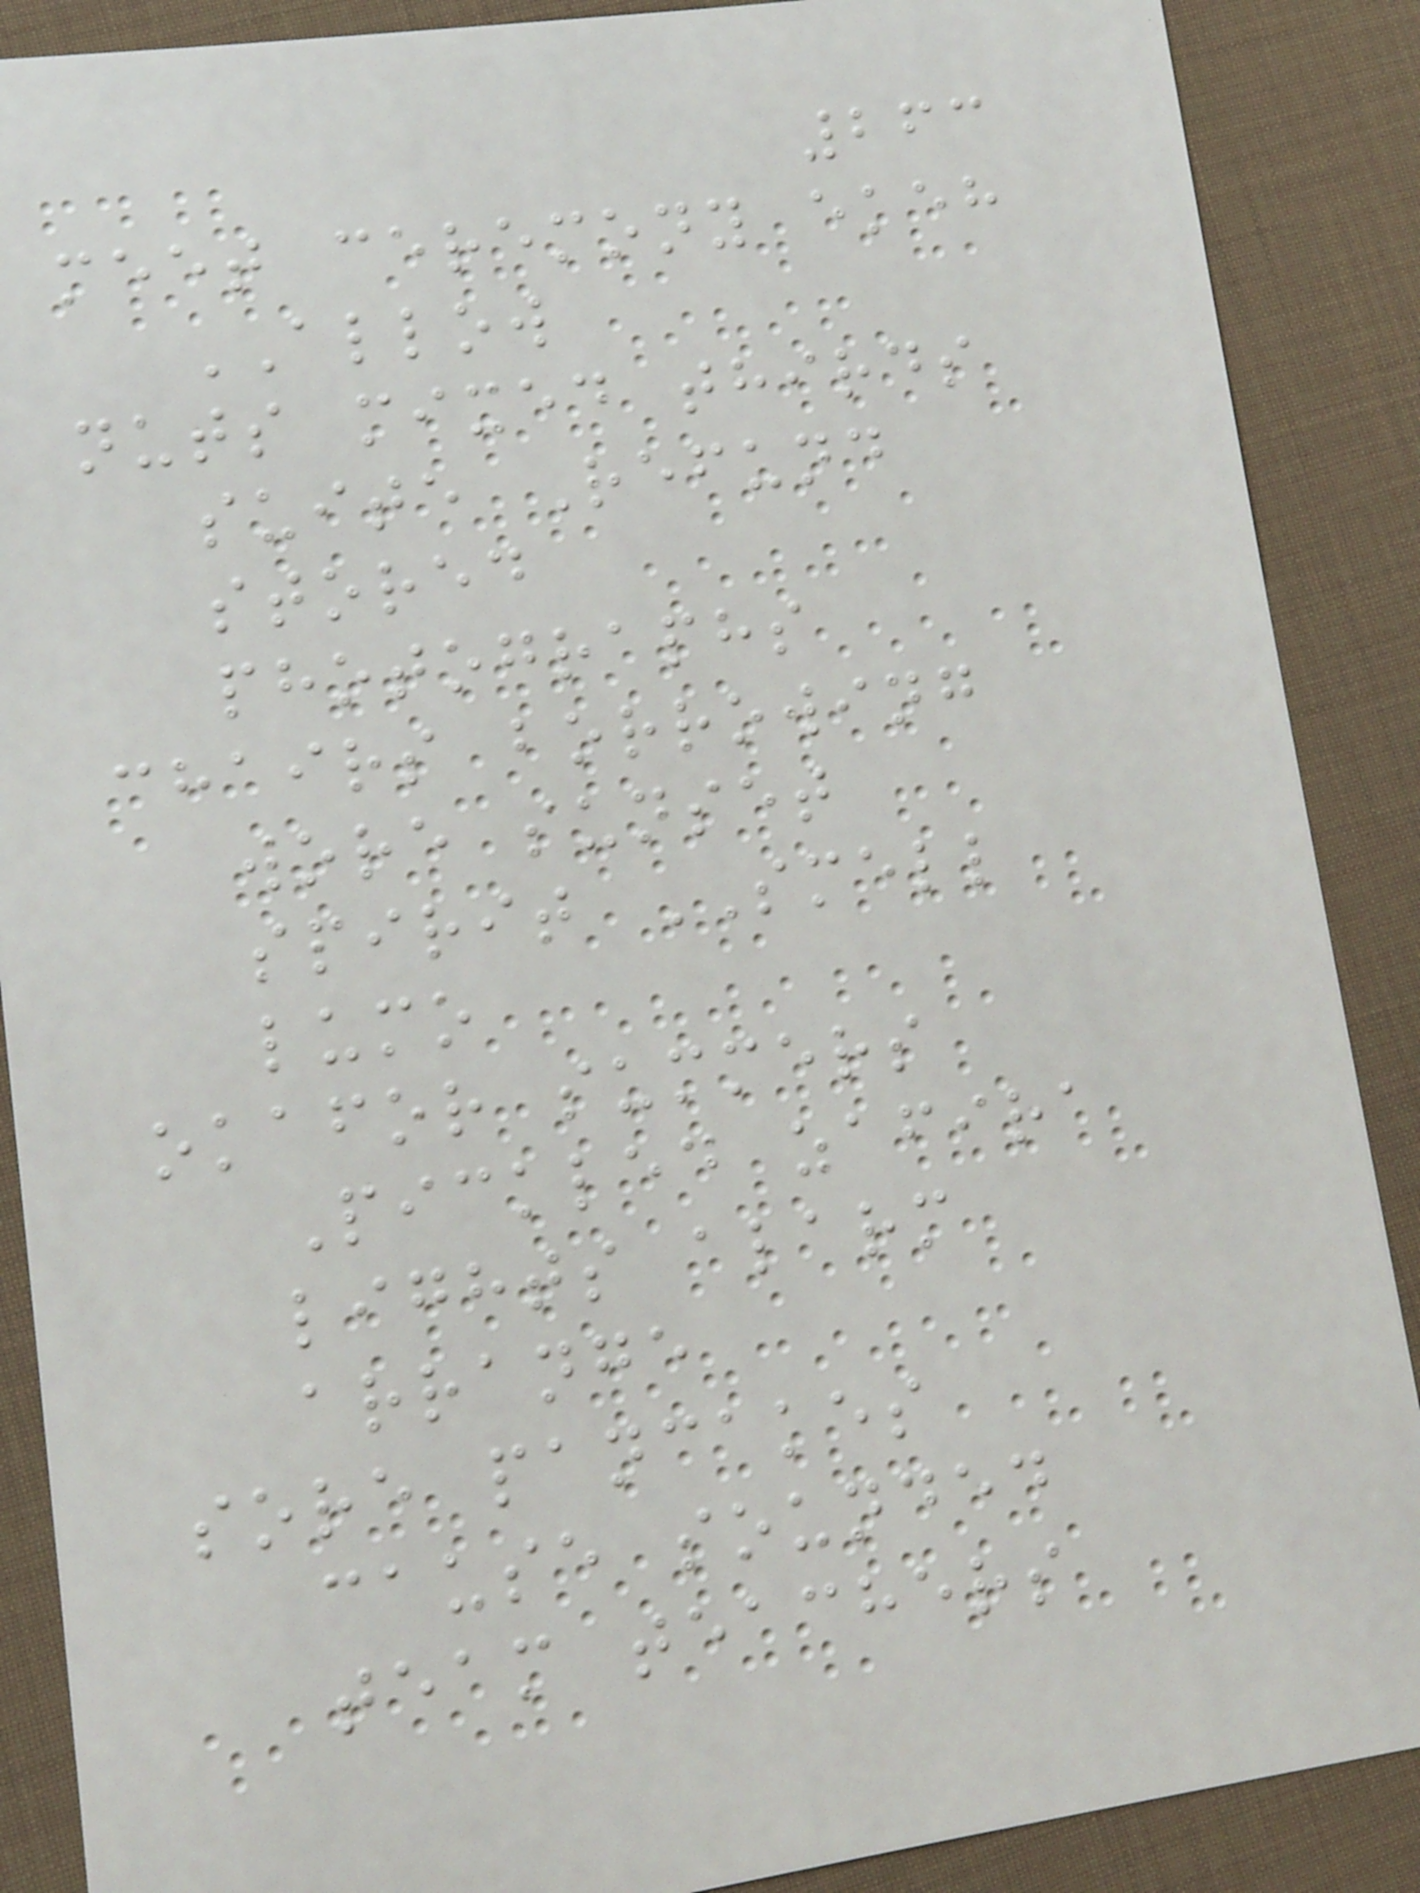263
meet ceremony ekeh
ALLOW
nuts mixed thirds
suite Refund
stored
photographs
chairs borrowing
wore sunset
spirit SMELL
lumo
okafor summers
Pickled zafira
lights alarm
arrange
sore pancakes
cause sounded
team teachers
